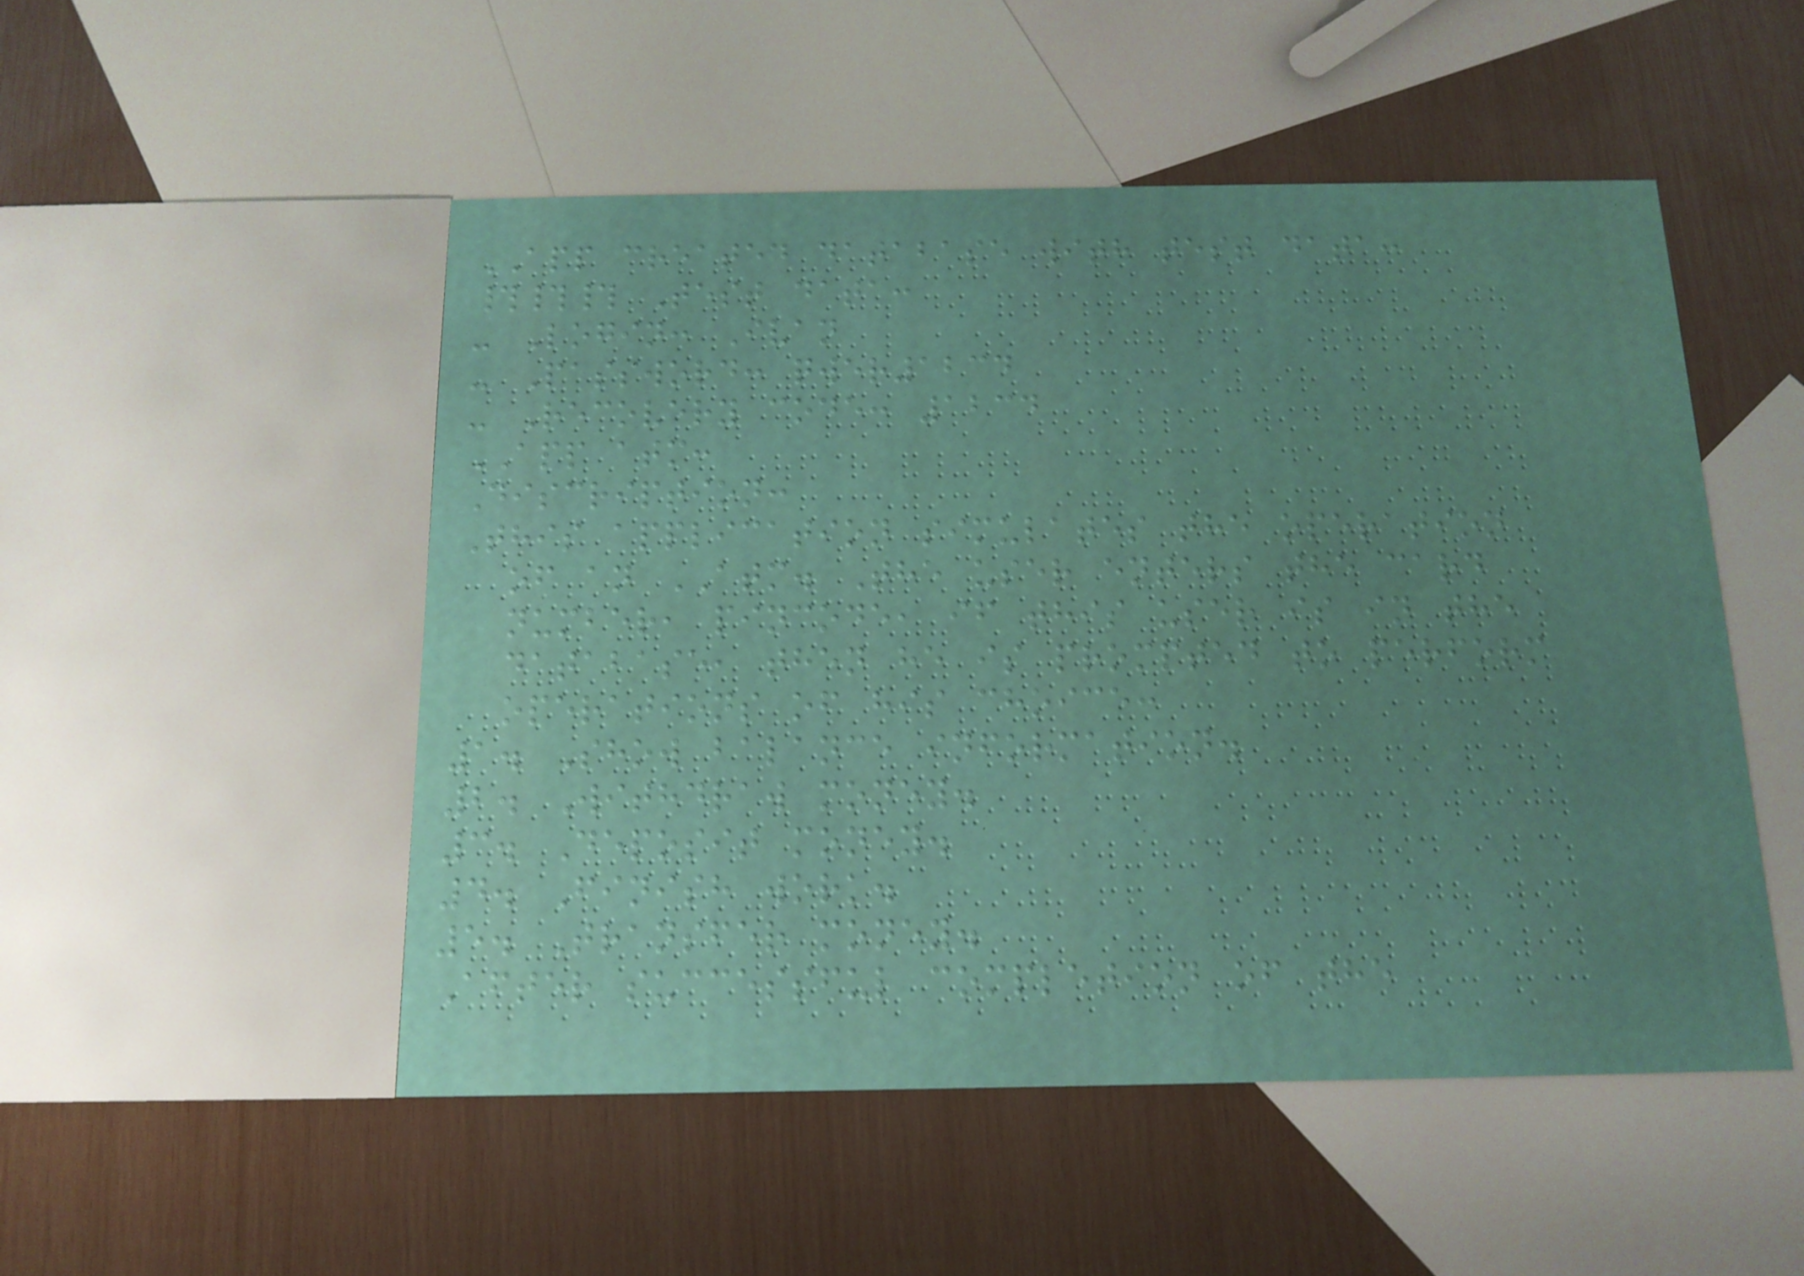APP created database with test data:
### Test data:
- Login: Ivan
- Password: qwer1234
- Recovery code: 1234
APP atm:
Discription:
This application simulates the operation
of an ATM. The user enters the card
number, pincode, if this user is in the
database, then he is prompted to perform
operations of his choice:
1. Show balance information.
2. Withdraw money.
3. Deposit money.
4. Finish work.
5. Transfer money.
After successful completion of the
